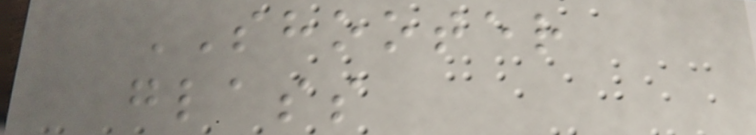SHOOTER
glass
